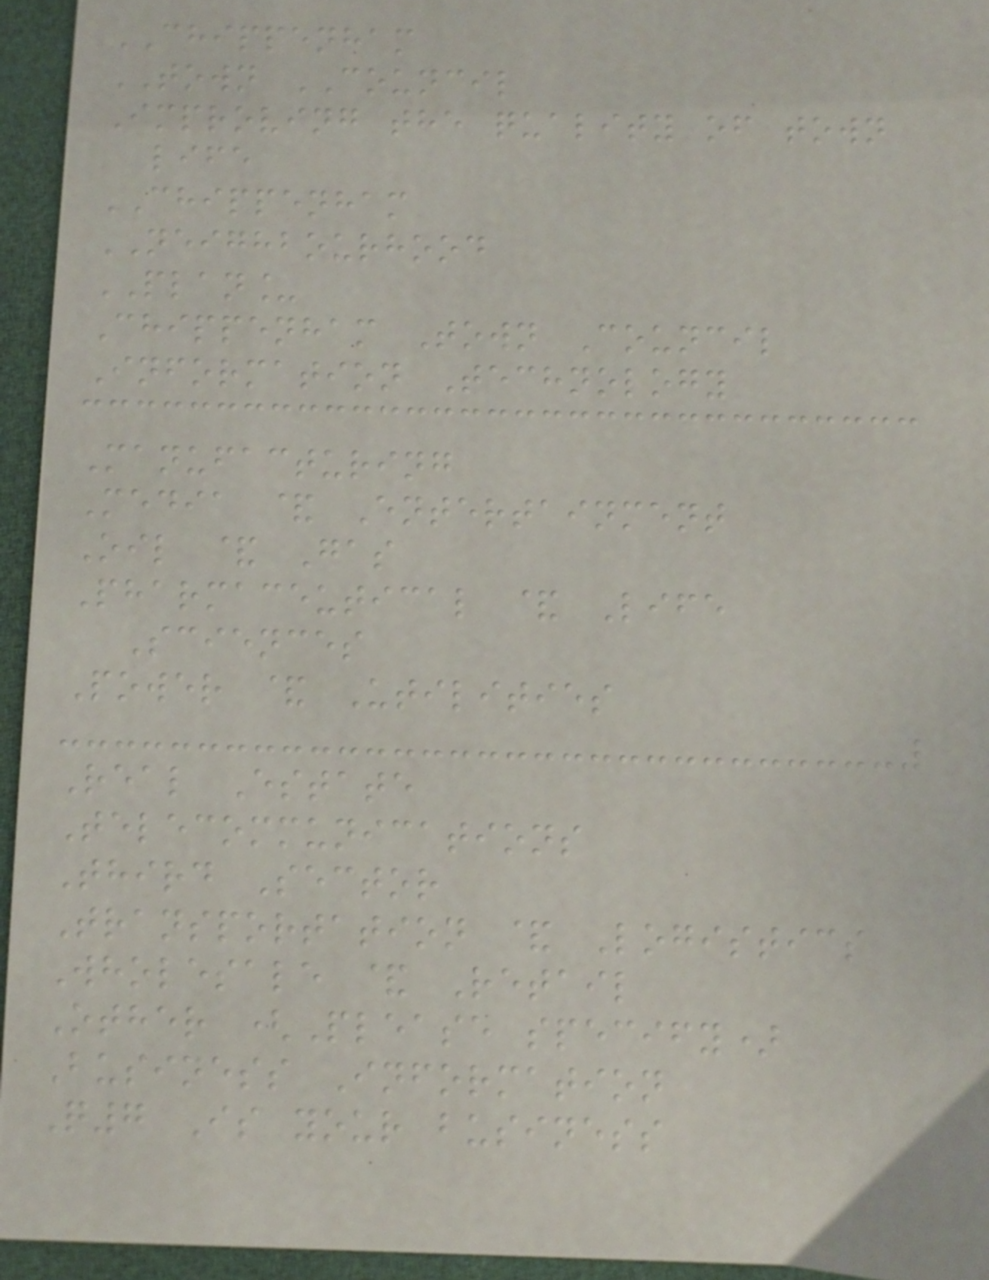CHIPPENHAM
TOWN COUNCIL
Improving the quality of town
life
CHIPPENHAM
NEIGHBOURHOOD
PLAN_
Chippenham Town Council
Information Technology
Manufacturing
Media & Entertainment
Oil & Gas
Pharmaceutical & Life
Sciences
Power & Utilities
Real Estate
Telecommunications
Third Sector
Transportation & Logistics
Wholesale & Retail
Other (Please specify)
Business Information
Q7 Is your business
